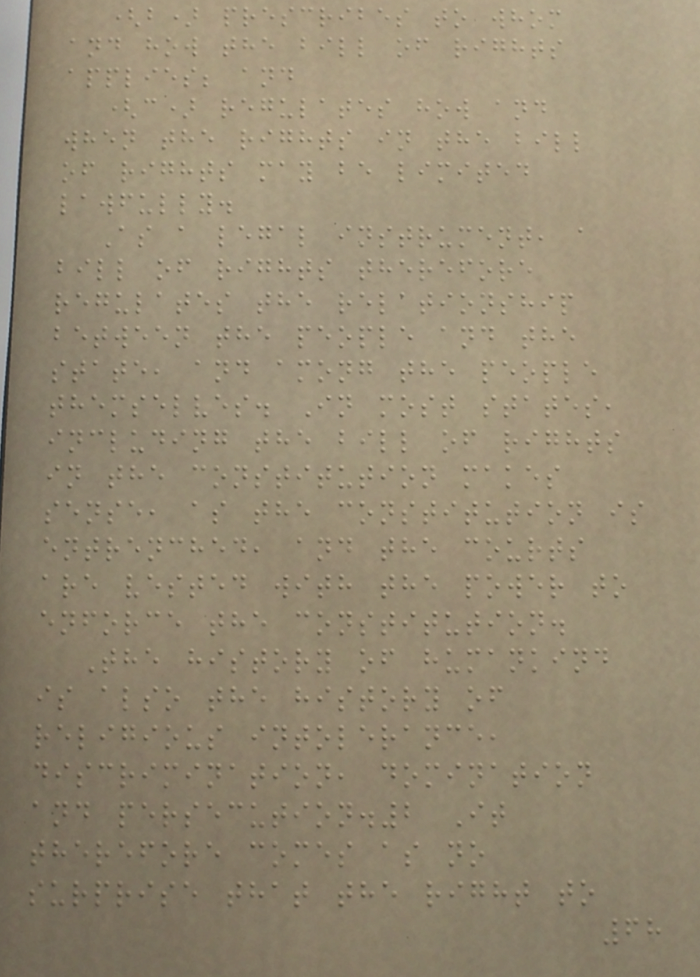(b) prescribes to whom
and how the bill of rights
applies; and
(c) regulates how and
when the rights in the bill
of rights may be limited
lawfully.
As a legal instrument, a
bill of rights therefore
regulates the relationship
between the people and the
state, and among the people
themselves. In most states,
including the bill of rights
in the constitution makes
sense, as the constitution is
entrenched, and the courts
are vested with the power to
enforce the constitution.
The history of humankind
is also the history of
religious intolerance,
discrimination, domination
and persecution.2 It
therefore comes as no
surprise that the right to
68
